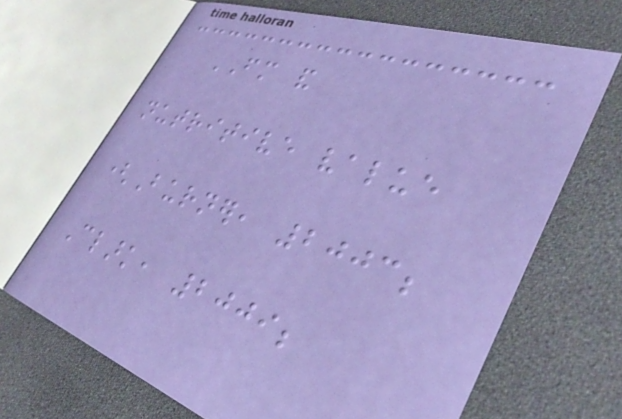FM and
nutritive value
(Burner, 2003;
Clark, 2009;
